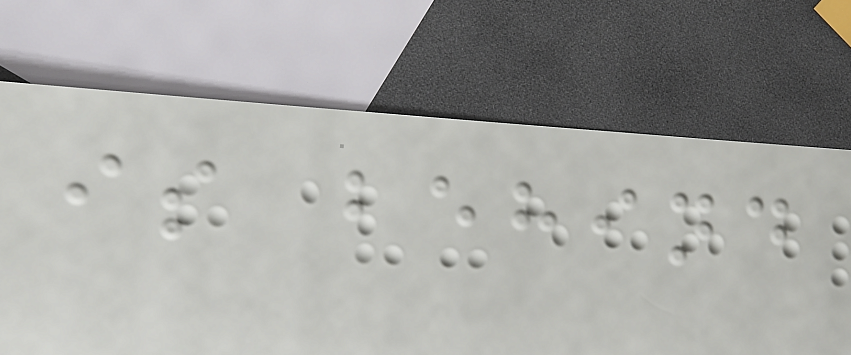is behind
